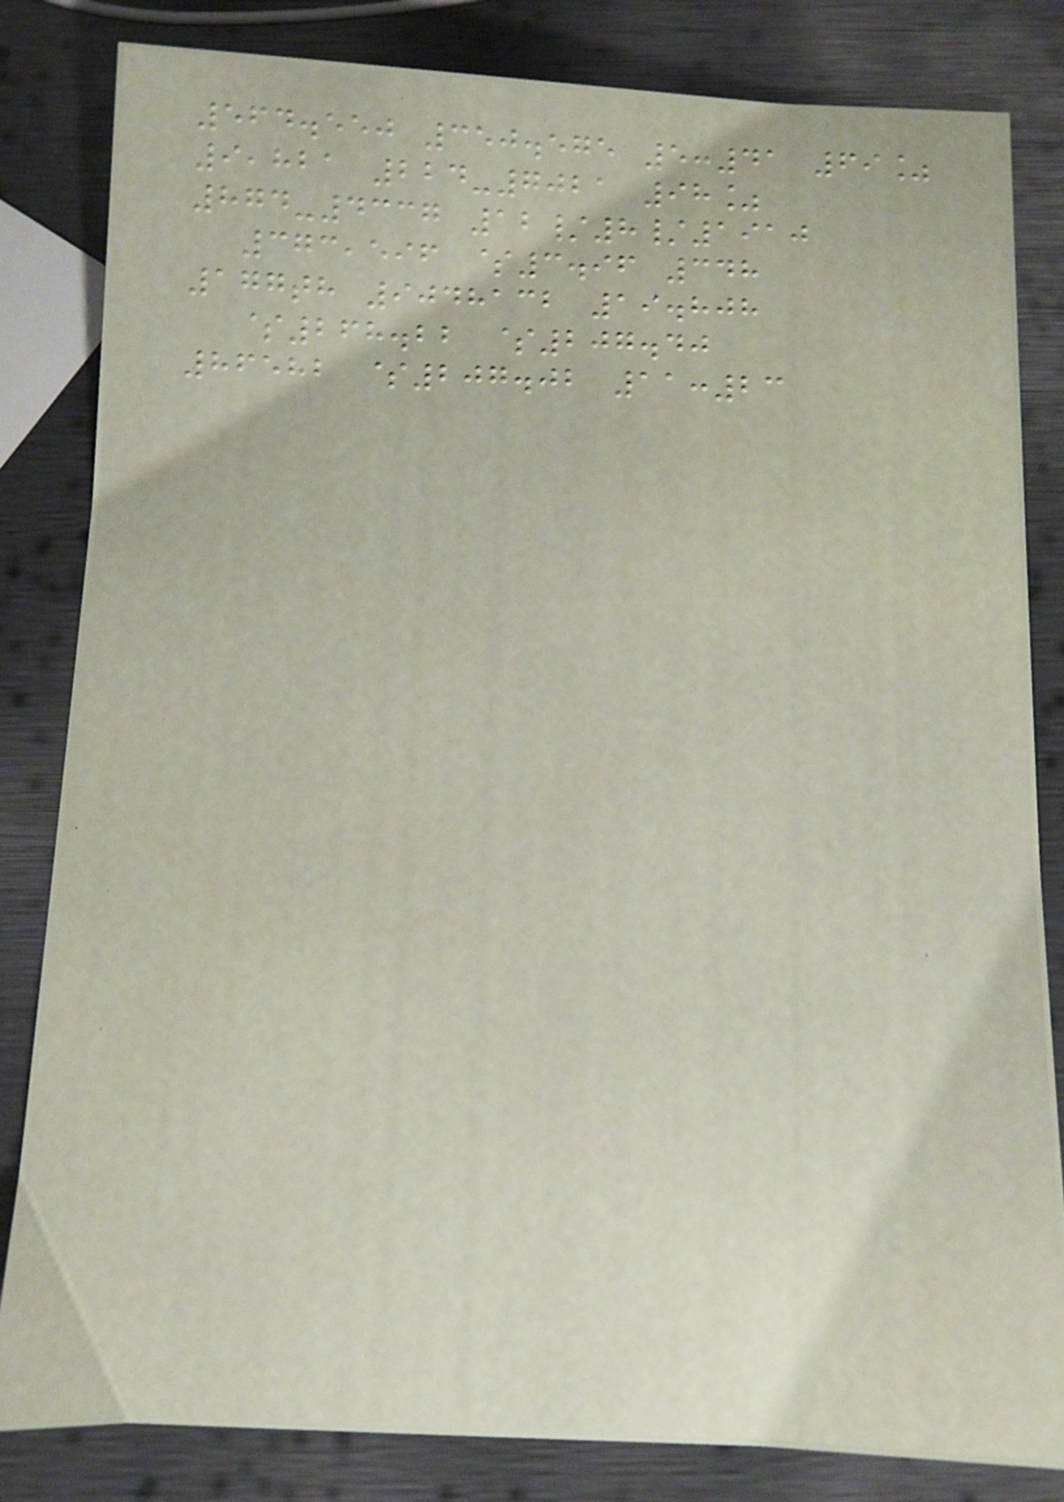564.550 350.575 5:41 69%
9,821 224-7021 98%
874-4337 12/8/1910
373,596 $3.96 348
177th 9048132 19.808
$268.22 $207.40
86582 $207.02 11:23
